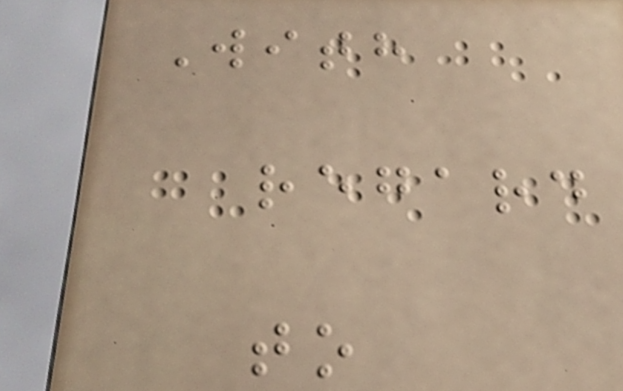With
regard
to
